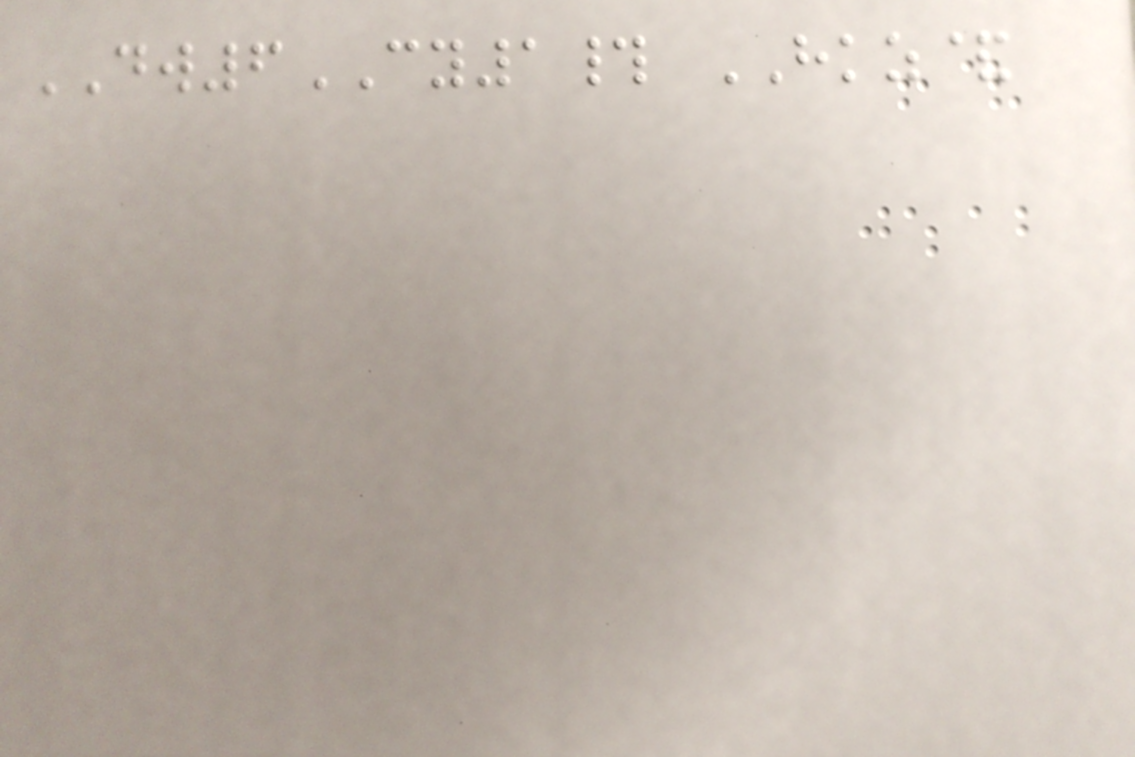DW6CY1# HKZ&
